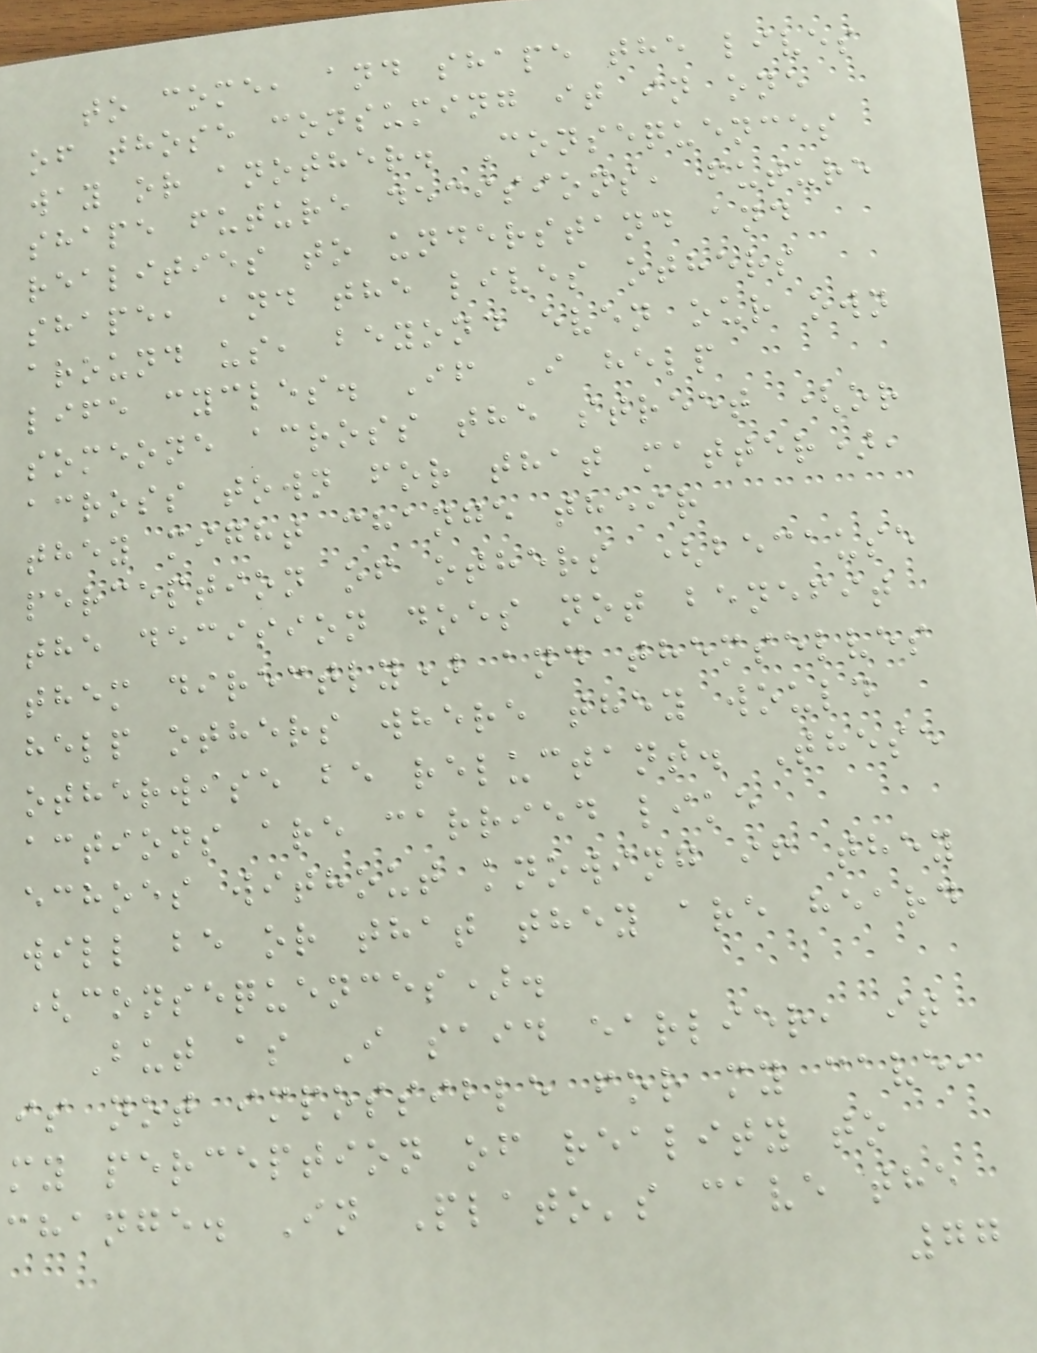to come, and shape the lives
of those consuming it in one
way or another. Consequences
shape future decisions, future
realities to understand and
shape, and the lives others
around us, beyond even our own
life cycles. If I help
someone across the street (or
across town for that matter),
they might change their
perception of others (because
the decision does not benefit
them directly) and themselves
help others where they would
otherwise be reluctant. These
actions are carried like
echoes without knowing if they
will be or that they are heard
(consequences).
But as I said earlier, it
is not impossible for my cave,
my perception of reality to
change. In Plato's cave the
77
